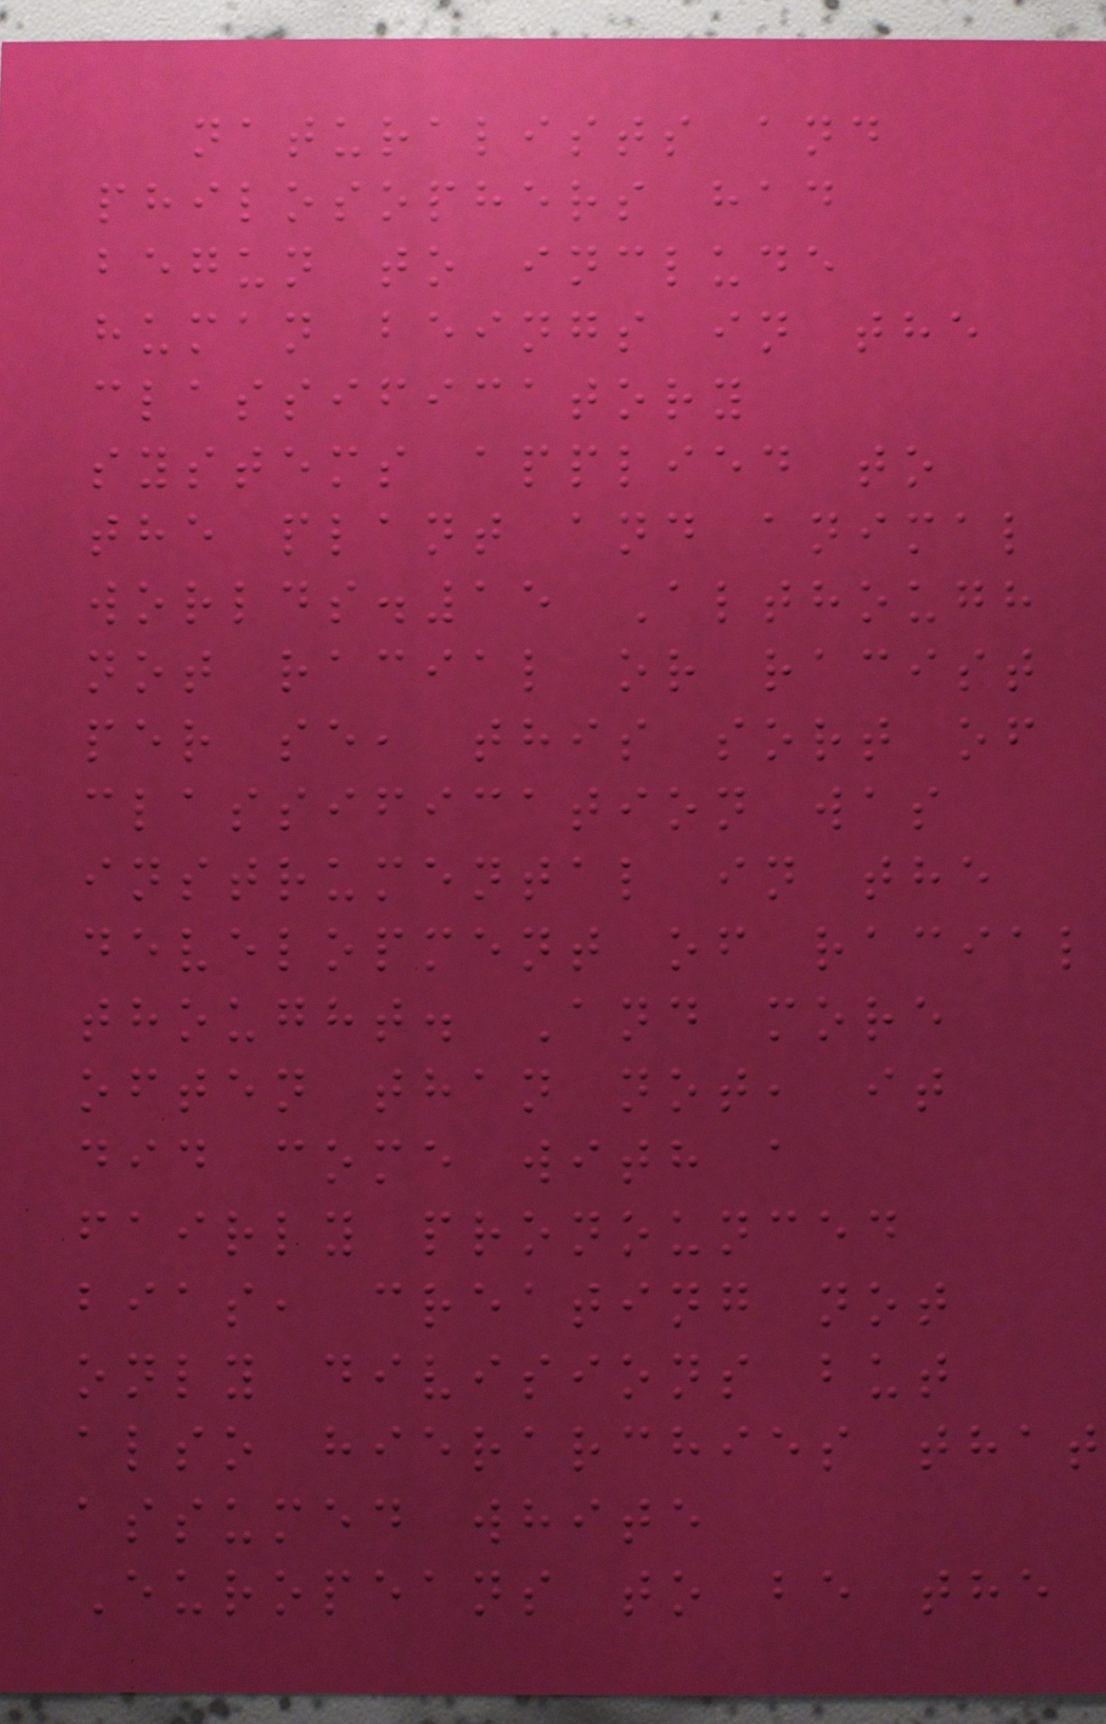naturalists and
philosophers had
begun to include
human beings in the
classificatory
systems applied to
the plant and animal
worlds.15 Although
not racial or racist
per se, this sort of
classification was
instrumental in the
development of racial
thought. And more
often than not, it
did come with a
fairly pronounced
bias, creating not
only divisions but
also hierarchies that
assumed white
Europeans to be the
